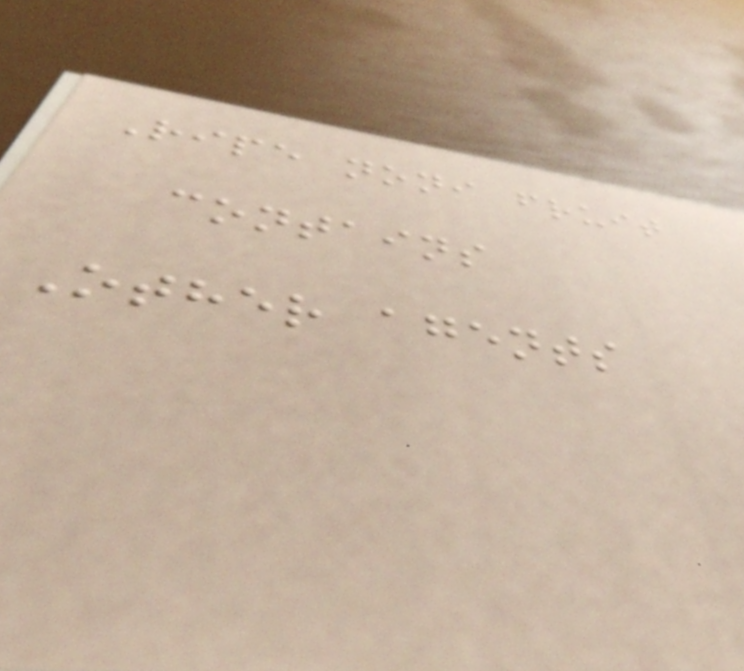Ripe noni fruit
contains
Other agents
